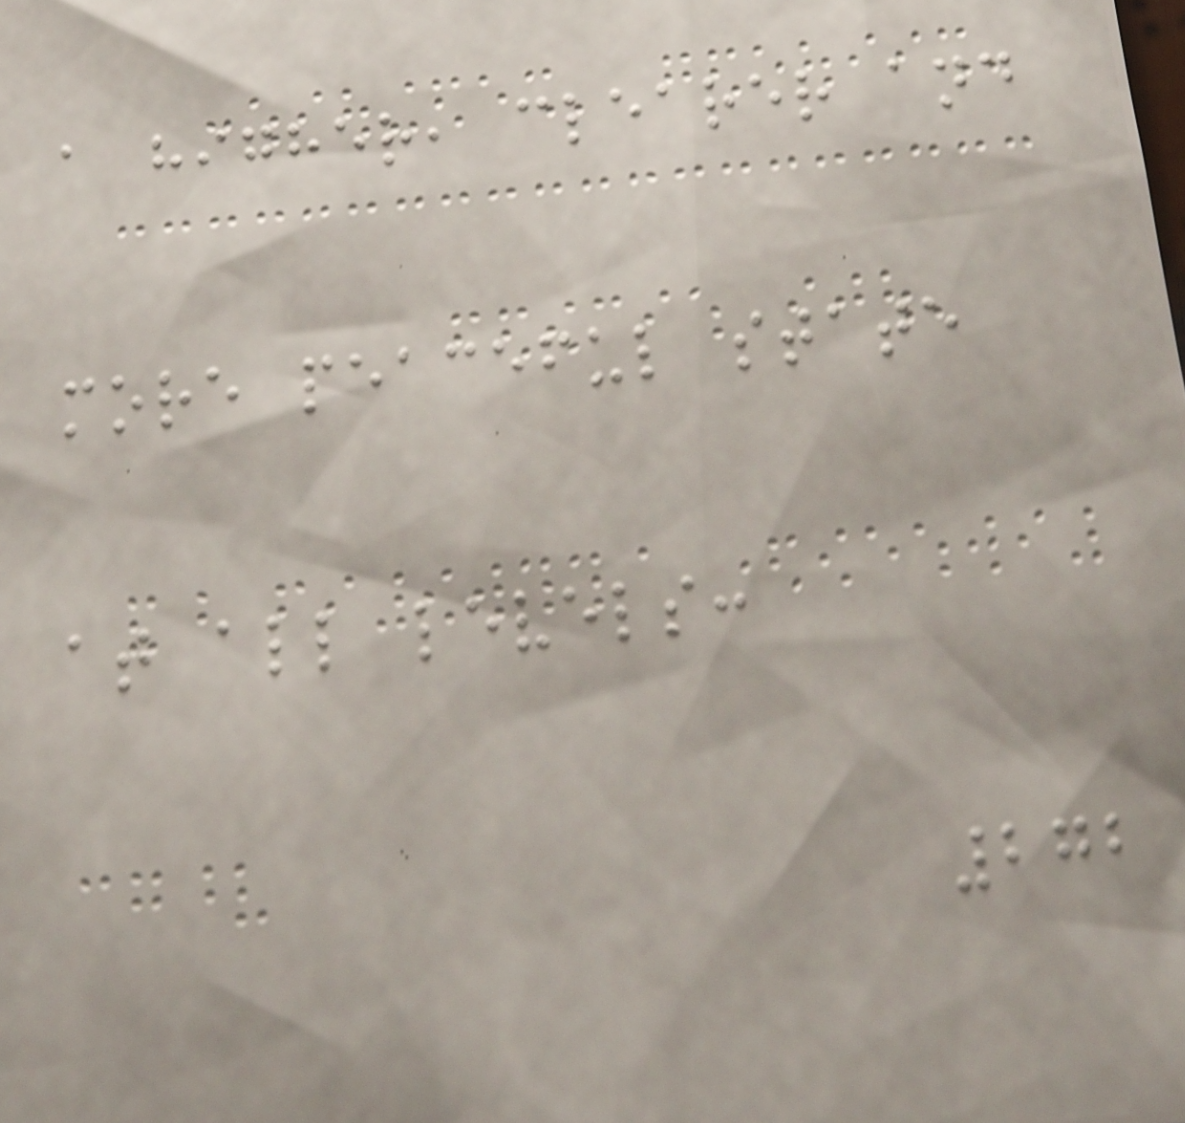a higher, clearer and
more peaceful state
at all levels:
272
